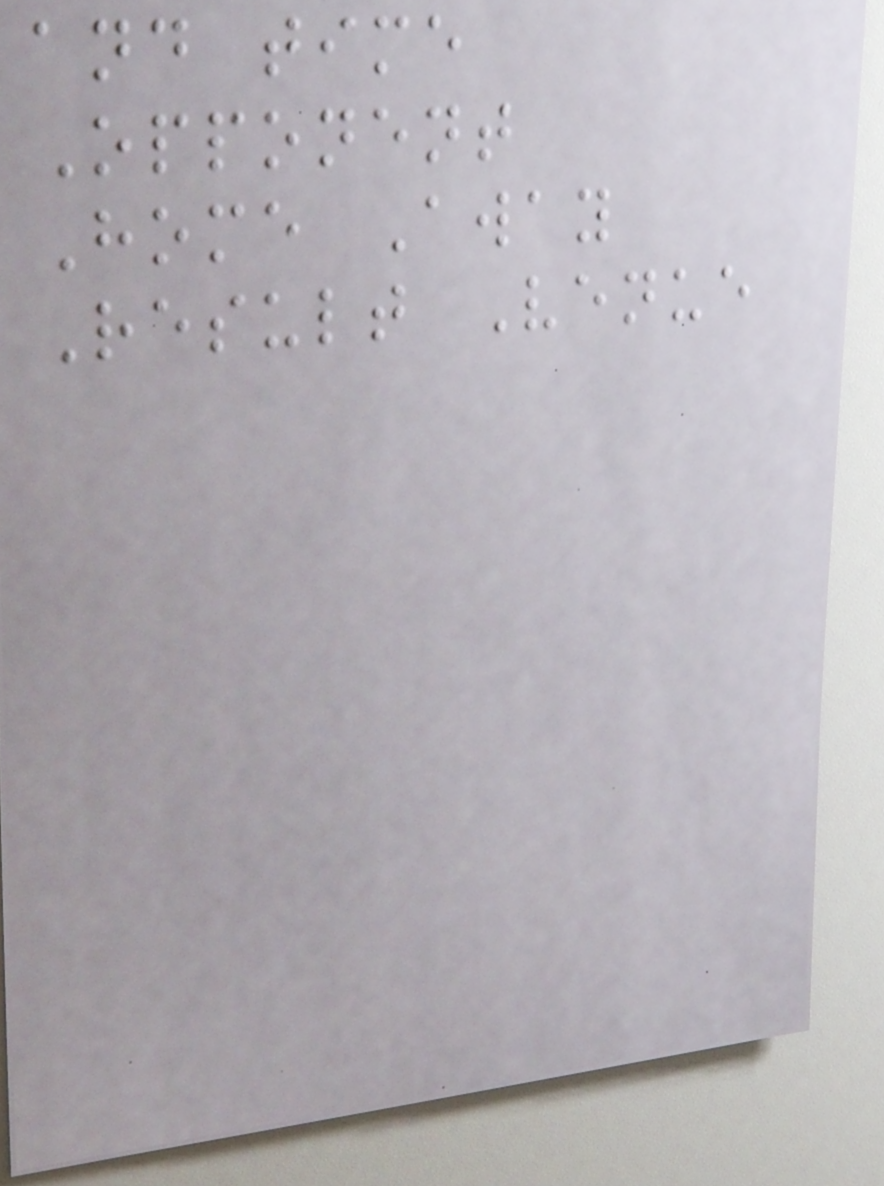and time
Opponent
Home Away
Result Venue
